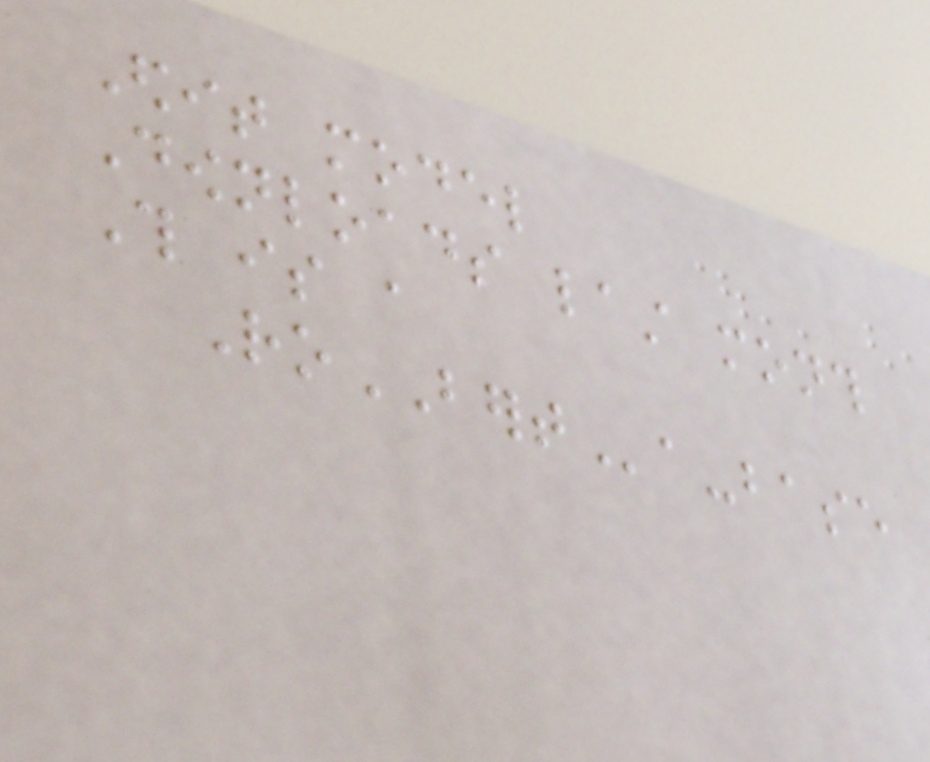Edit model
Downloads last month
This is a
RoBERTa-base
